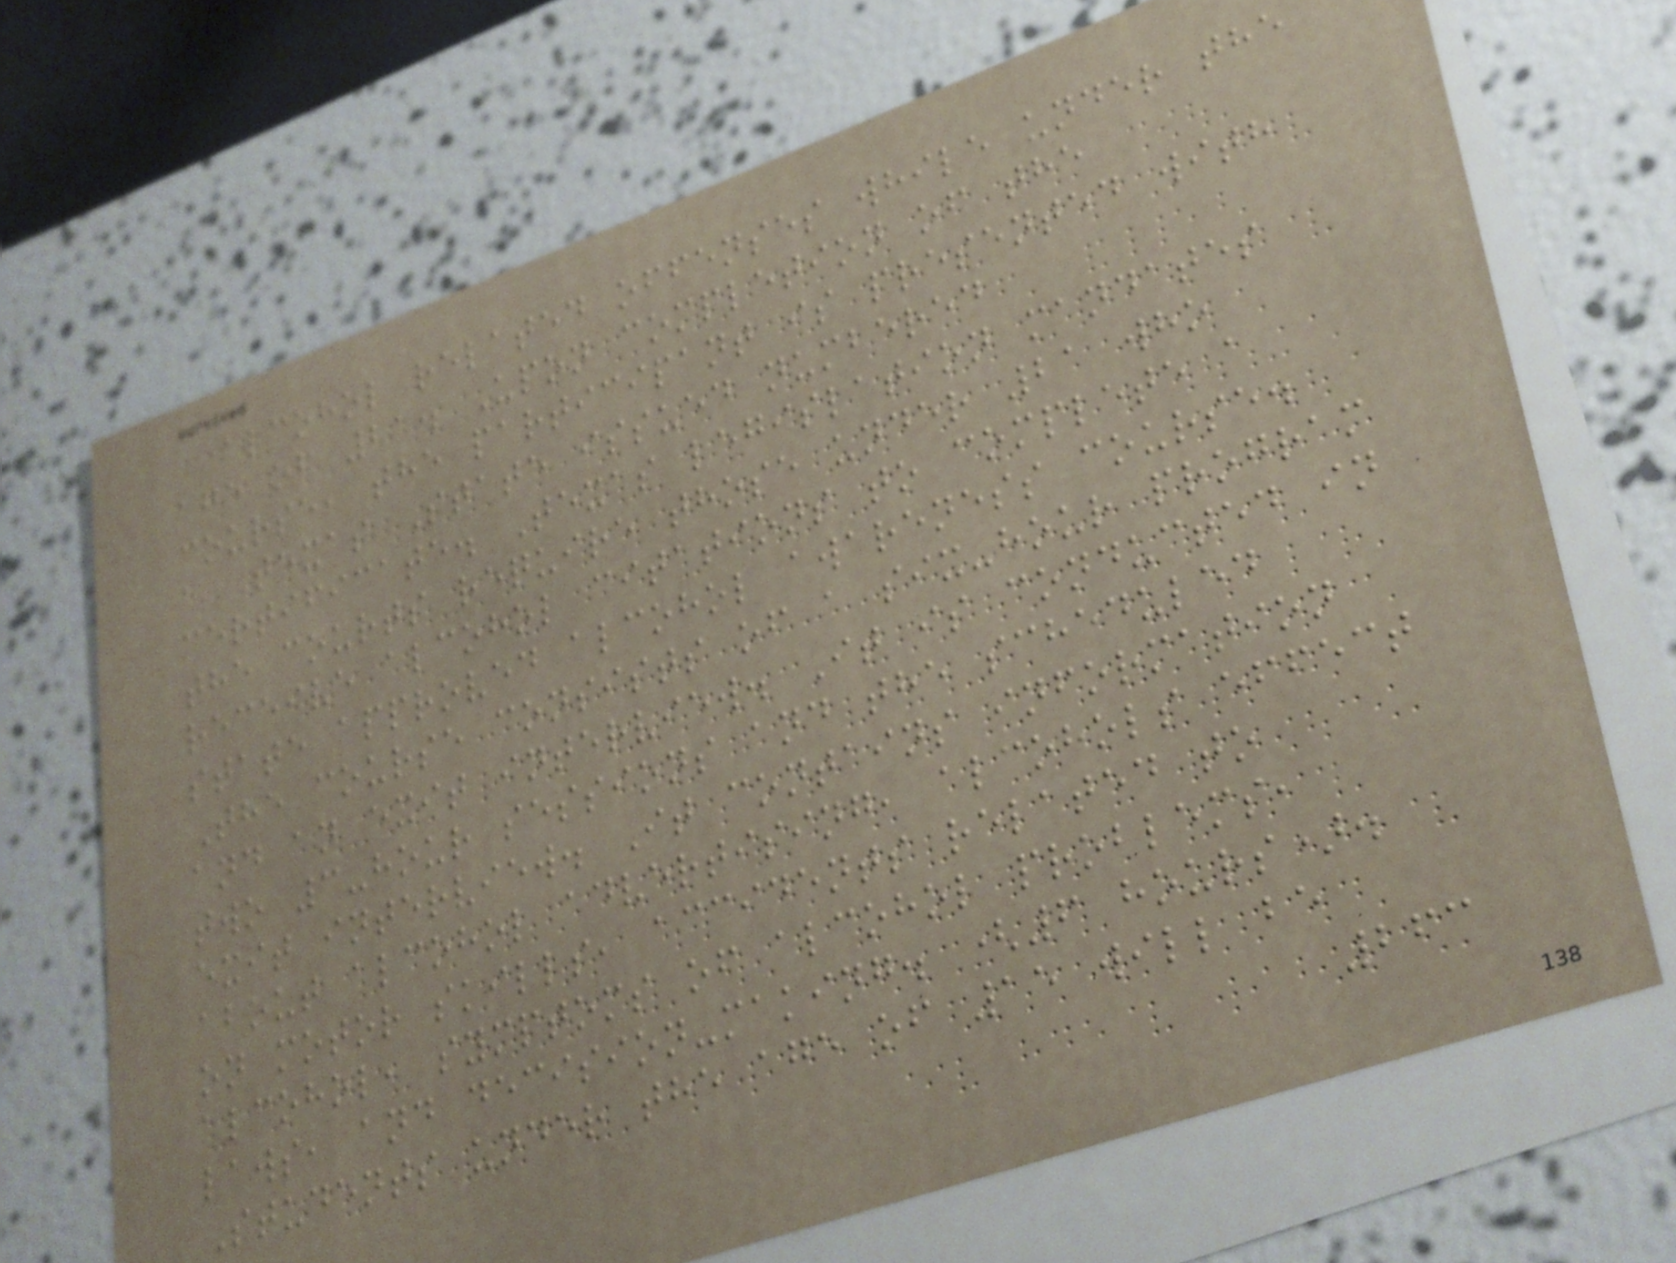alcohol related offenses while under the
age of 21. Upon completion of the
course, the participant is presented with
a Texas State issued numbered
certificate. Texas legislation mandates
the courts require those under 21 who
receive alcohol citations to complete a
state approved alcohol awareness course.
The course consists of a six-hour program
and an exit interview. It is conducted in
two 3-hour sessions and the scheduled
exit interview. It contains information
about alcohol advertising, alcohols effect
on motor skills, accidents related to
alcohol, symptoms of alcohol problems,
laws, and decision-making. (6 hours).
Students under the age of 15 will be
263
